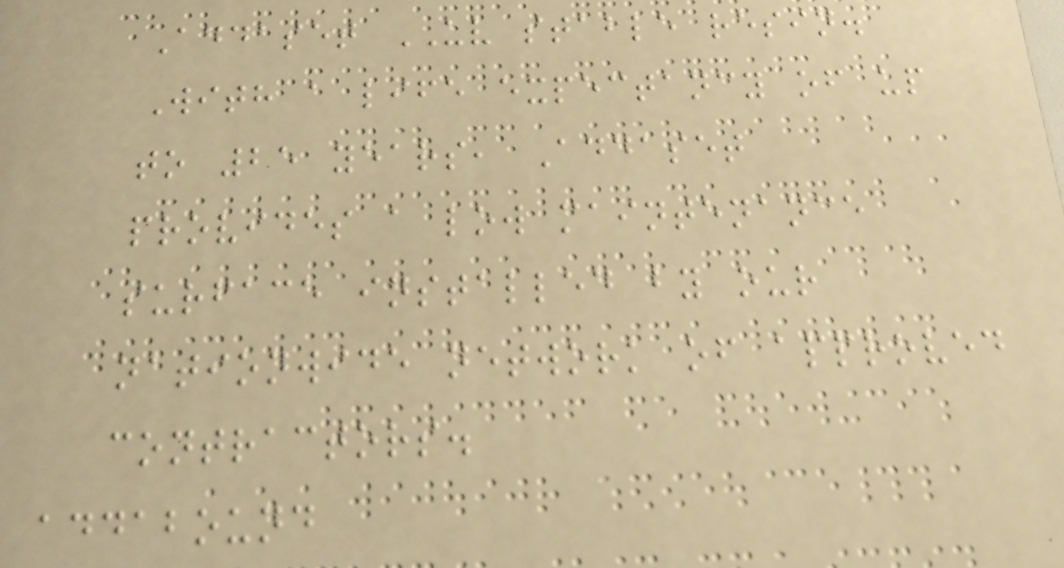Addaset UV stable resin.
With a life expectancy of up
to 25 years, Addaset
provides a low maintenance
surface installed by our
nationwide network of approved
contractors.
addabound
